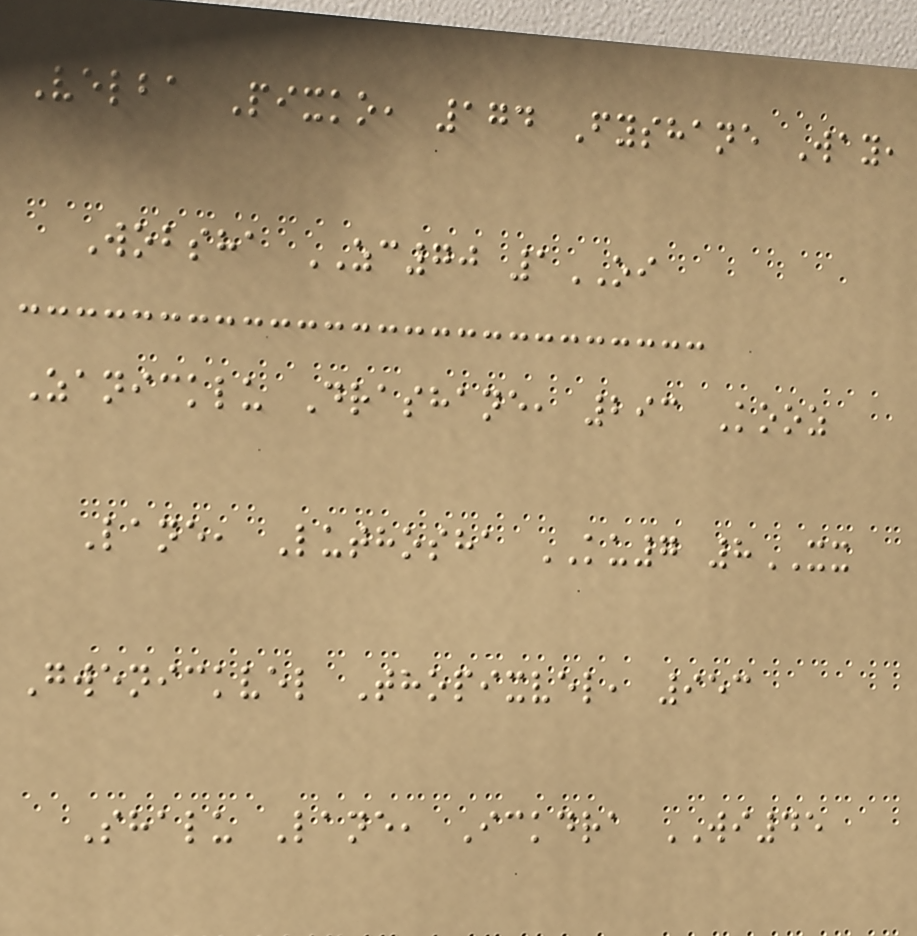Velba Pixko, 174 Fyshane Way,
Wobsha ZC70 1OI
Zanicklu Drashane, 293 Kooz
Lane, Luthosha KU7 8XX
Gwenickvel Thopixvel, 953
Shalu Lane, Ickdra WI45
